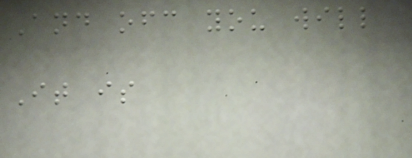And ofc you will
It is
